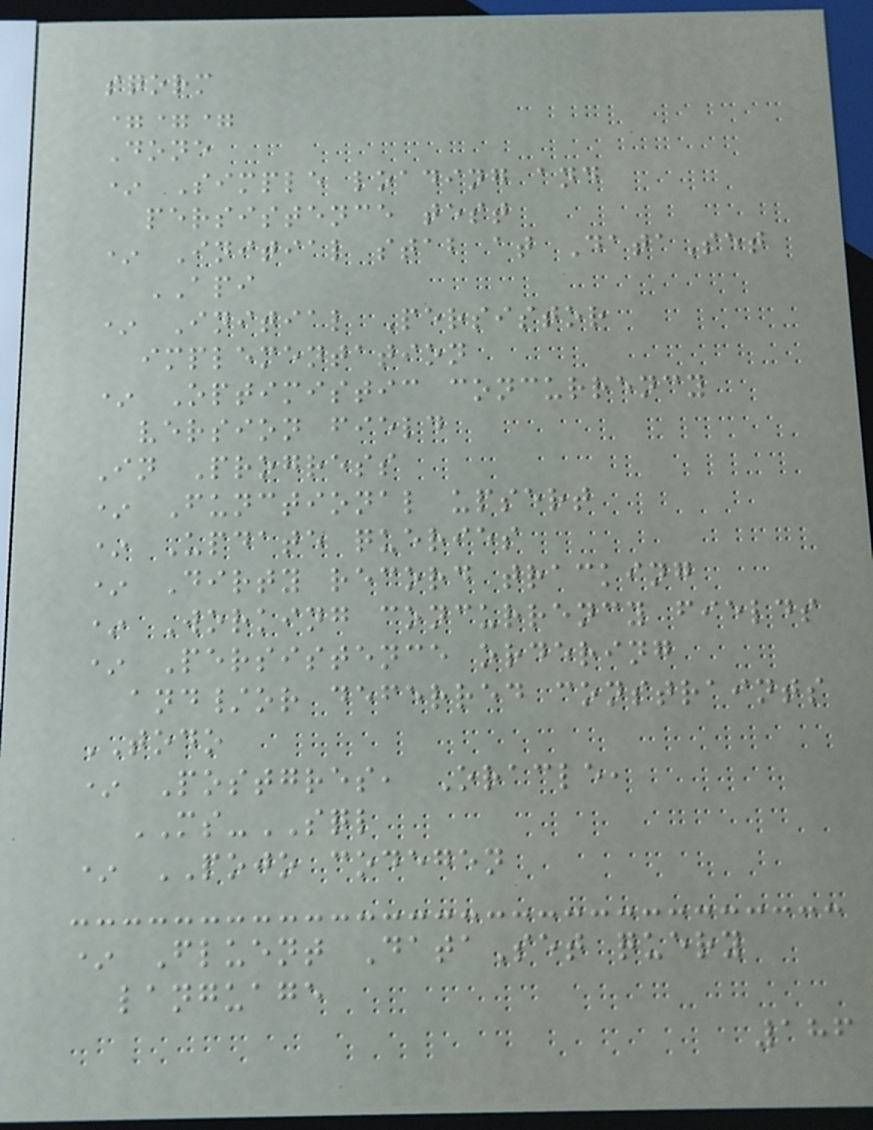sqorm
===
Done
* Simple loading and
persistence test
* Initial stab at DataSet
API
* Initial Persistor
implementation
* Optimistic concurrency
version field
In Progress
* Functional upsert
* Update queries
* Dirty record tracking
* Working concurrency fields
* Persistence ordering
and/or deferred constraints
TODO
* Postgres, Oracle,
MS-SQL
* POJO codegen
* Fluent DataSet query
language
186
